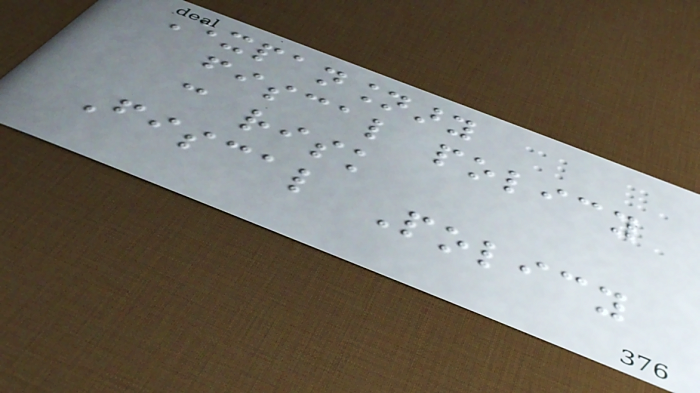Expansionary
fiscal policy
can risk
Fiscal Policy
